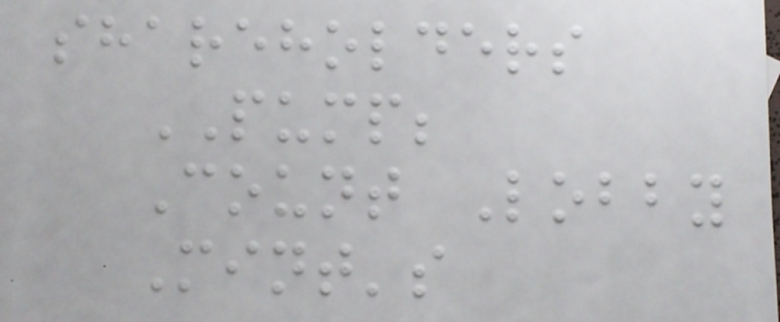shareholders
PUMP;
Count Lobby
Mint's
